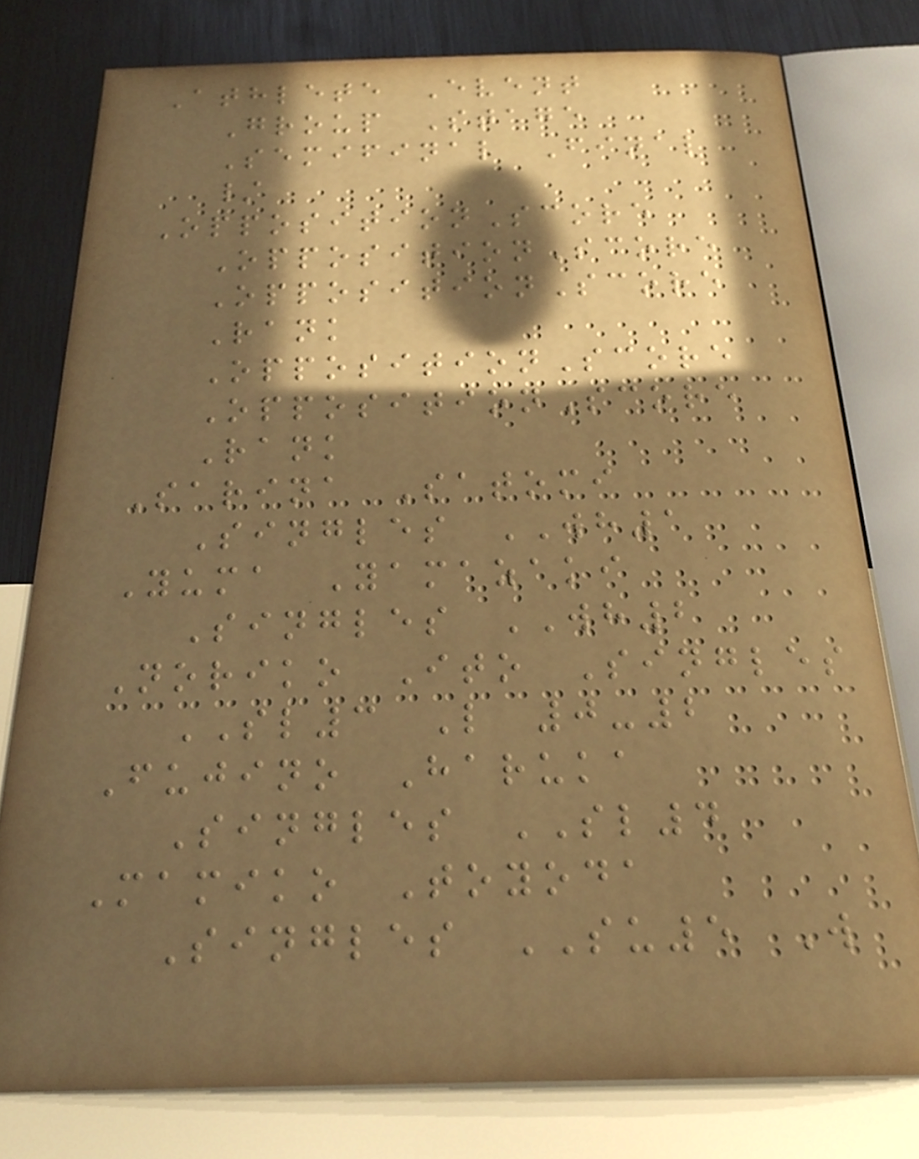Athlete Event
Group Stage
Semifinal Final
/
OppositionScore
OppositionScore
OppositionScore
Rank
OppositionScore
OppositionScore
Rank
Sarina Satomi
Singles WH1
Yuma Yamazaki
Singles WH2
Noriko Ito Singles
SL3 L 0-2
Fujino Haruka
Singles SL4
Mamiko Toyoda
Singles SU5 W
